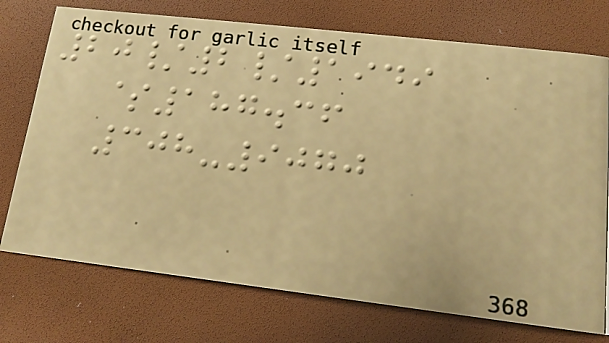20/2/1949
$187.36
308-9070
